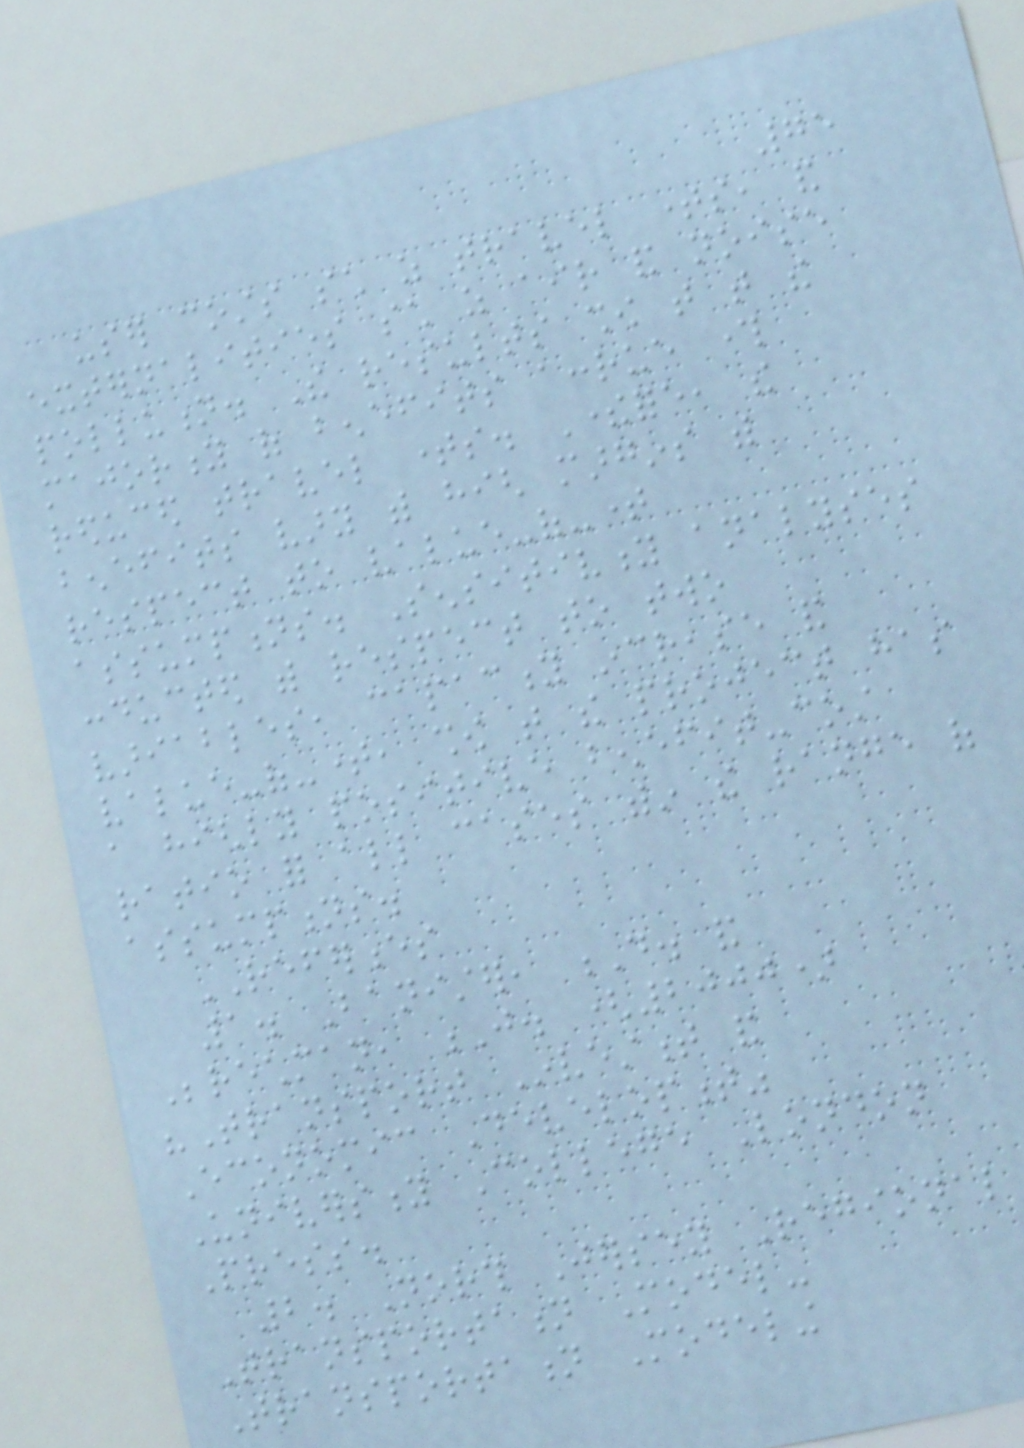75
user costs such as travel times, and
externalities such as air and noise
pollution. The results show that that the
majority of benefits accrue through
reduced travel times. Therefore, the
benefits vary with high margins with
respect to value-of-time
assumptions. Sensitivity analyses
conducted with respect to two
variables, capacity increase and
value-of-time, show that the project has
a highly positive benefit-cost
ratio for all cases within the range of
assumptions.
REFERENCES
1. Banister, D. and
Berechman, J. (2000)
"Transport Investment and
Economic Development"
University College London
Press.
2. North Jersey Regional
Transportation Model-
Transportation Modeling
